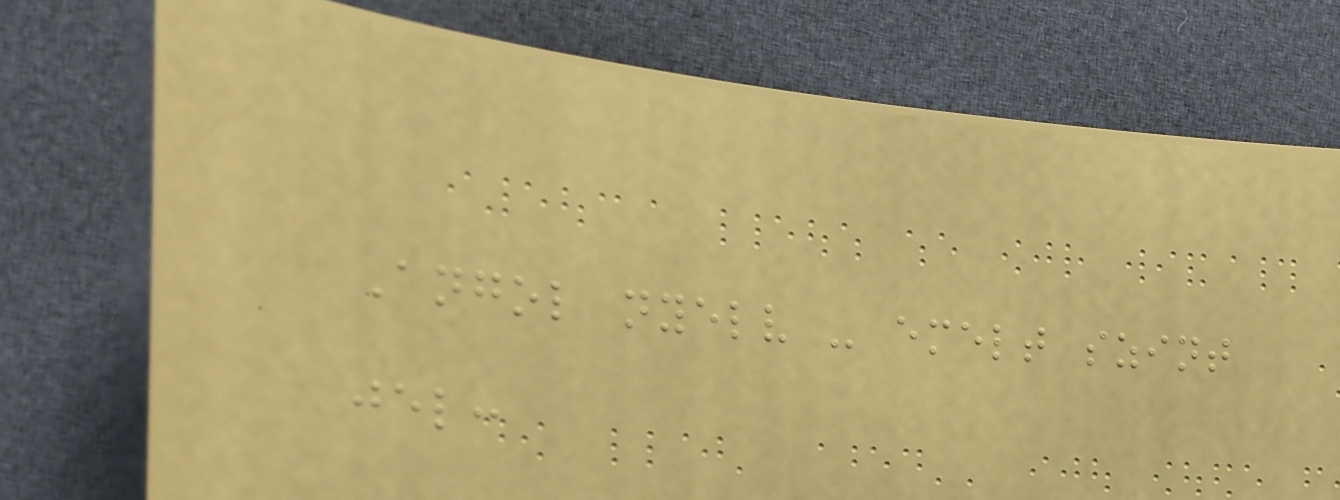Angol nyelv - emelt szint
jel:
